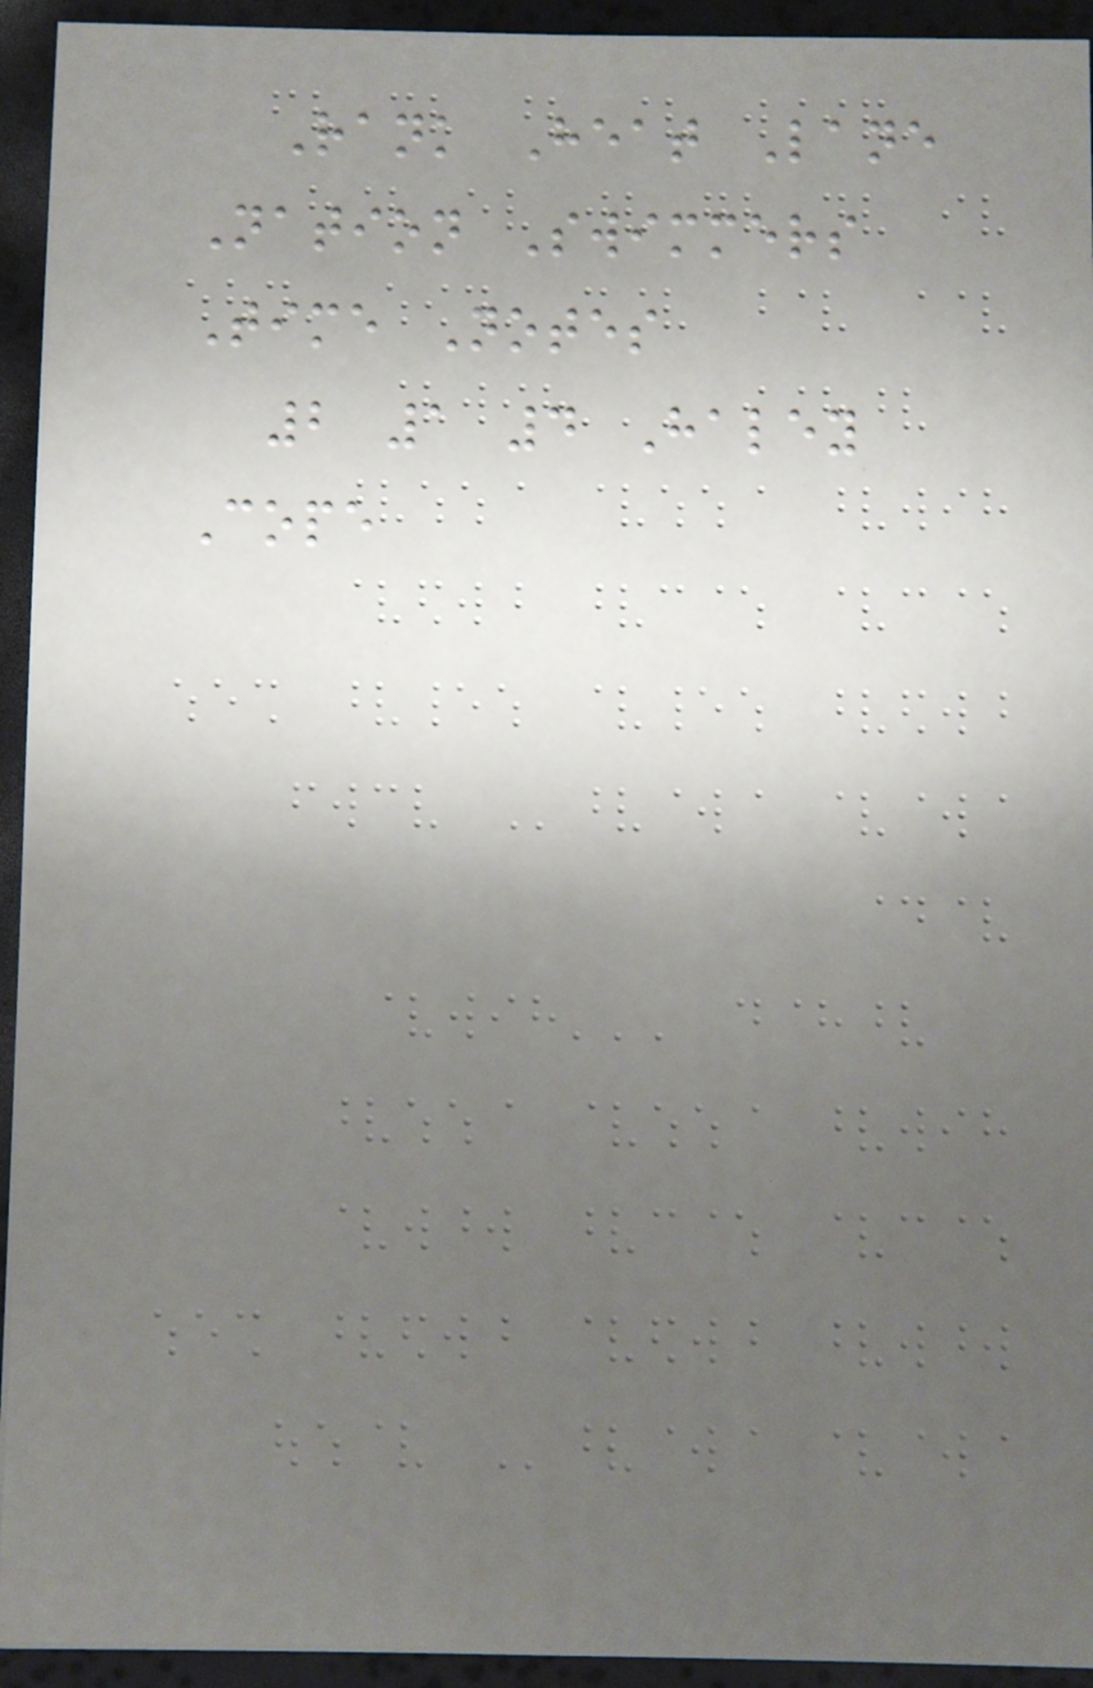Rank Heat Lane
Nation Swimmers
Time Notes
2 1 4 Haley
Cope
